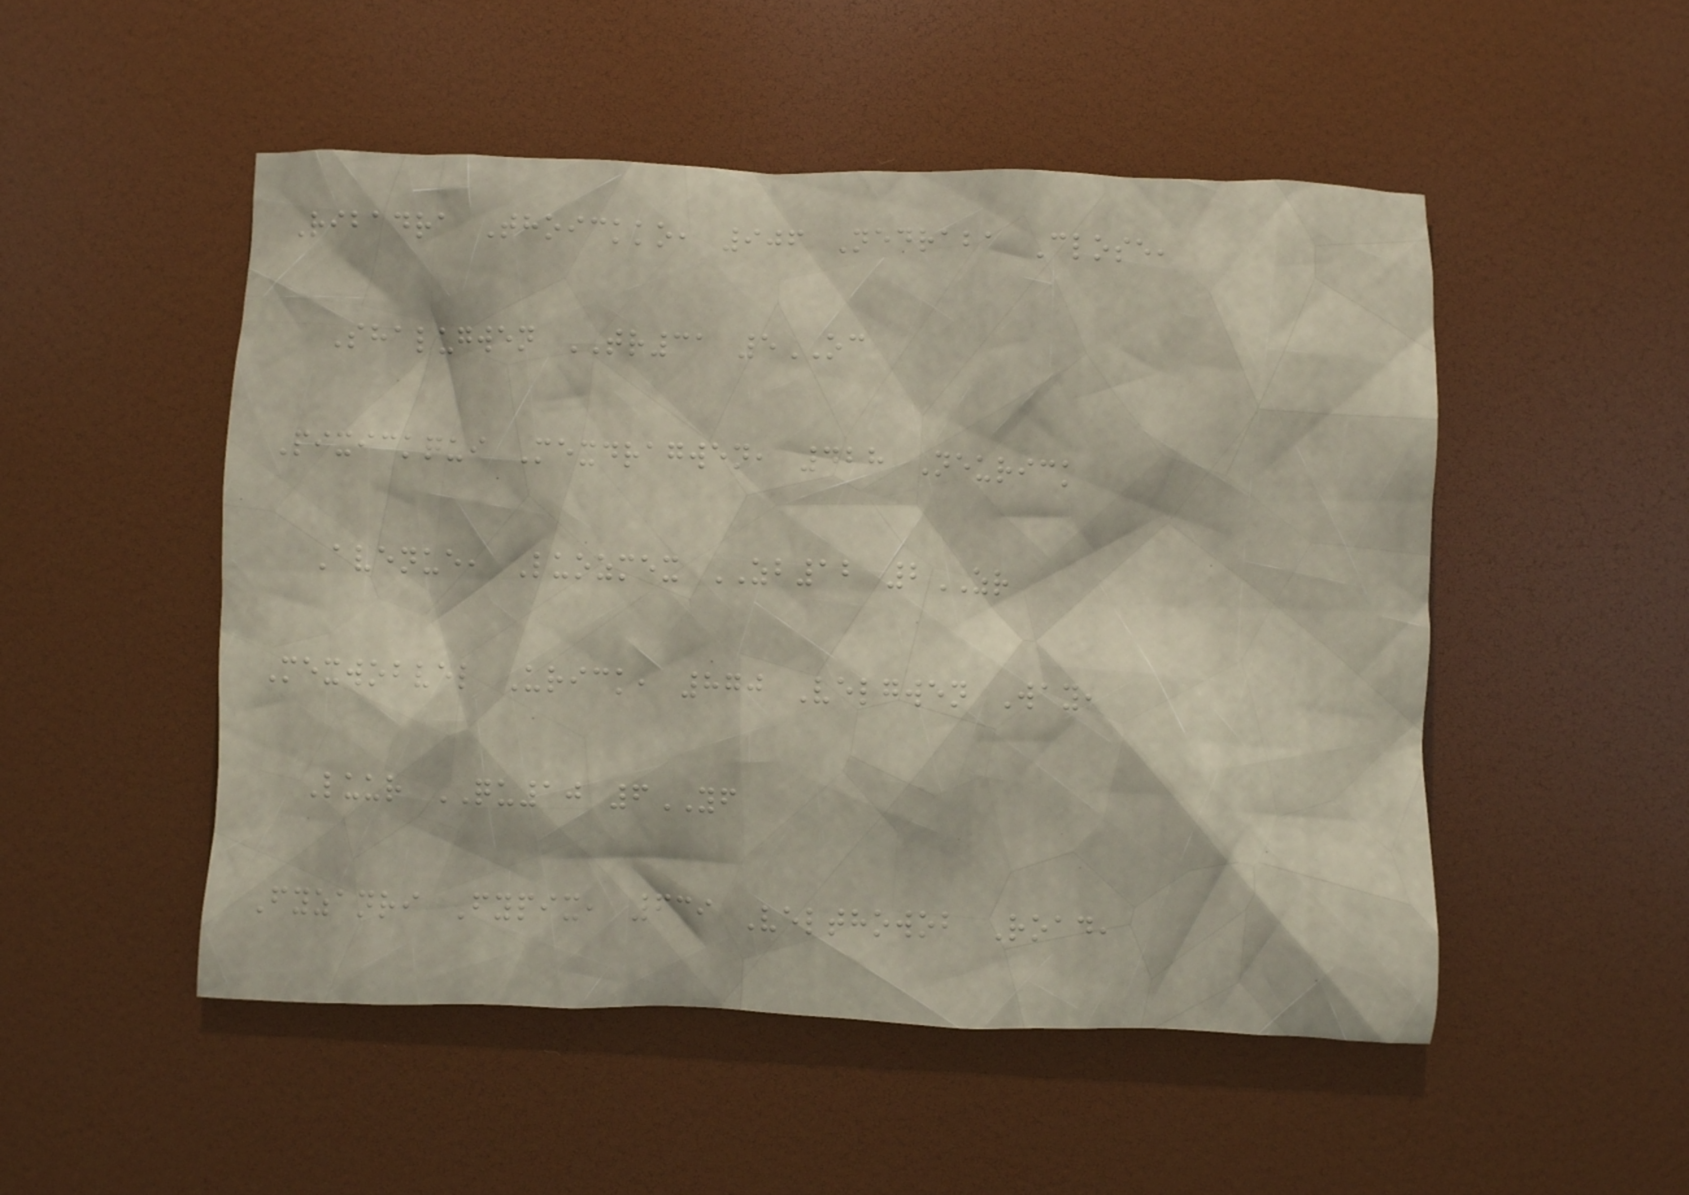Ribadra Thoickko, 906 Nedraba Close,
Shalugwen TR31 5OC
Pixickqui Mexdragwen, 428 Neurick
Avenue, Luozmex ZB12 2ZR
Mexwobvel Urick, 870 Velgwen Way,
Luur QU10 6YF
Fyzanri Fypix, 639 Velthowob Road,
